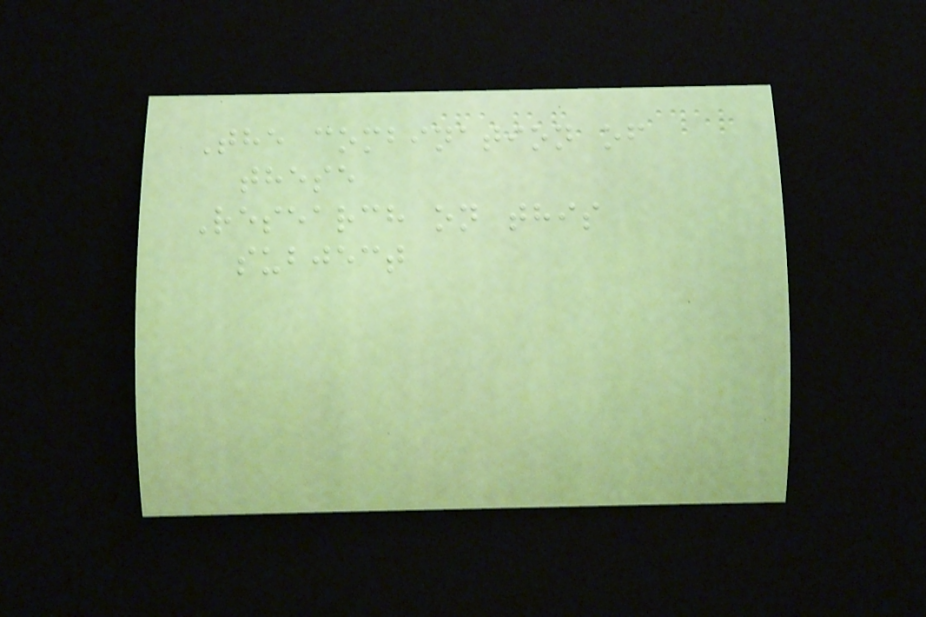The combination of
these
Research on this
subject
